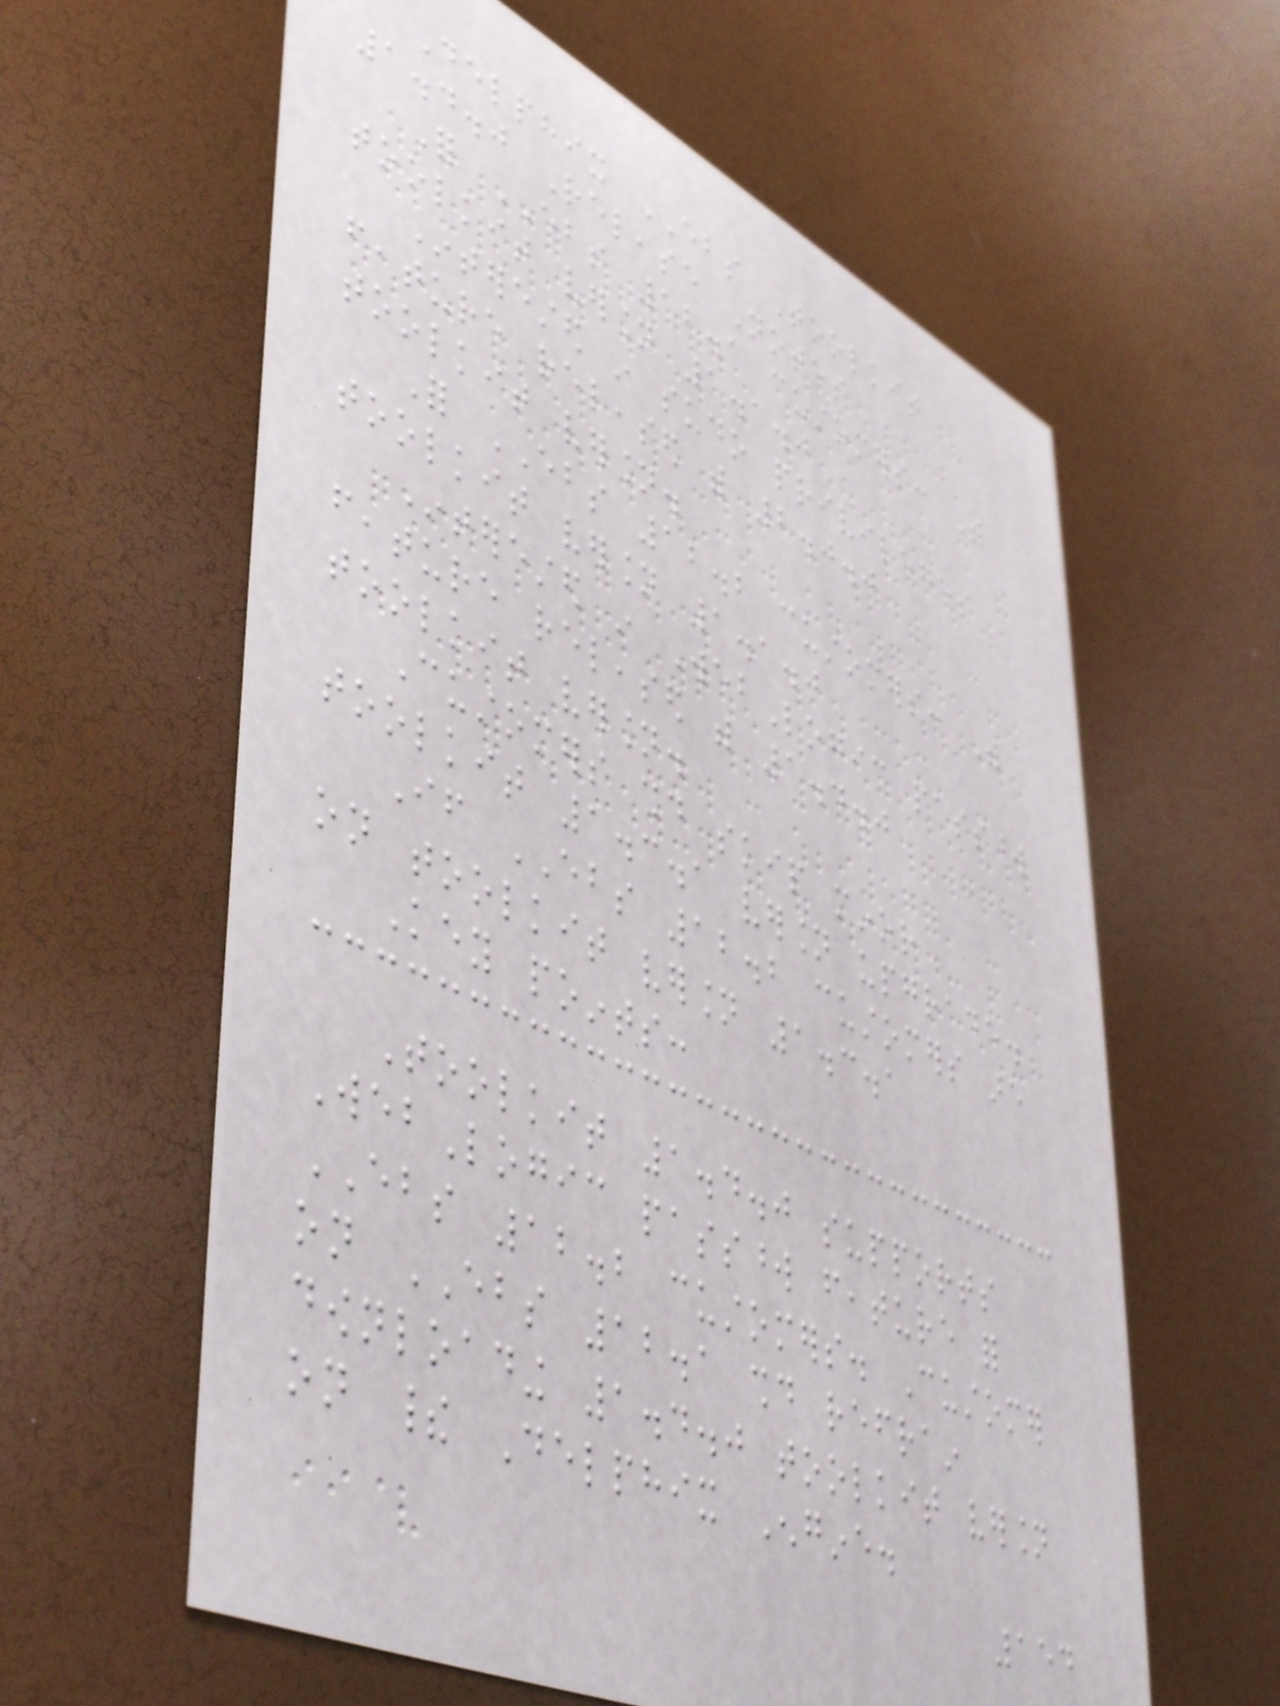Delphix EBS Toolkit
1.4.0 Release Notes
For EBS 12.1 customers: With
toolkit version 1.1.0
Interested in sudo privileges
feature released with 2.0.0
toolkit version.
For EBS 12.2 customers: With
toolkit version 1.1.0
Interested in WebLogic password
feature released with 1.4.0
toolkit version.
Customers should skip minor
toolkit 1.3.1 version upgrade.
If EBS 12.2 customers are
on toolkit version 1.3.1
Key points:
Toolkit 1.4.0 supports
WebLogic password feature for
EBS 12.2 customers. Customer
on EBS 12.1 should refrain
downloading 1.4.0 toolkit version
on their Delphix Engine.
154
